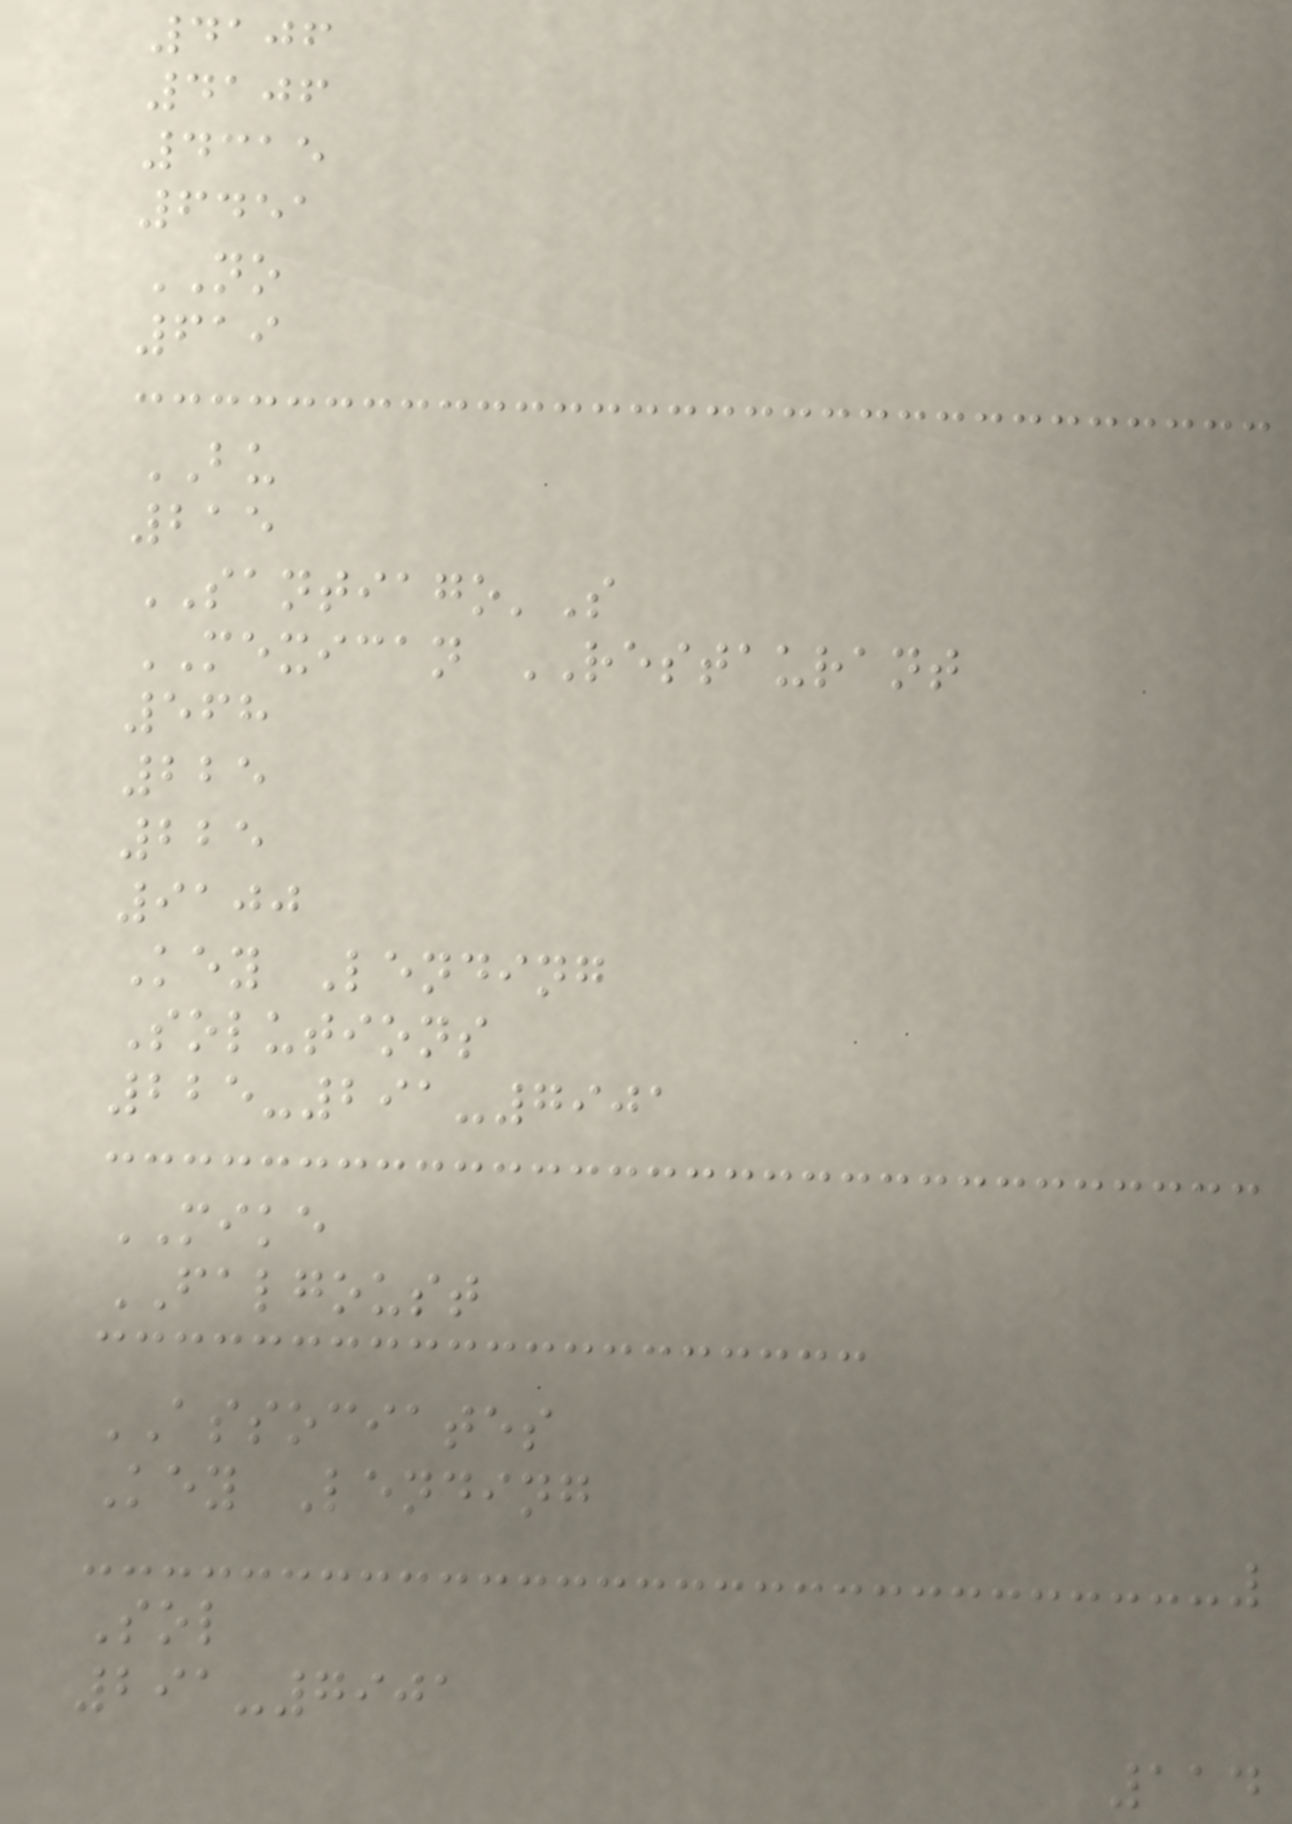4106
4106
4315
6451
NO
619
BU
215
SANTIAGO'S
MEXICAN RESTAURANT
568
225
225
9100
Key Lending
Solutions
225-291-7901
MIKE
FALGOUST
ASSOCIATES
Key Lending
Sol
291-7901
114
